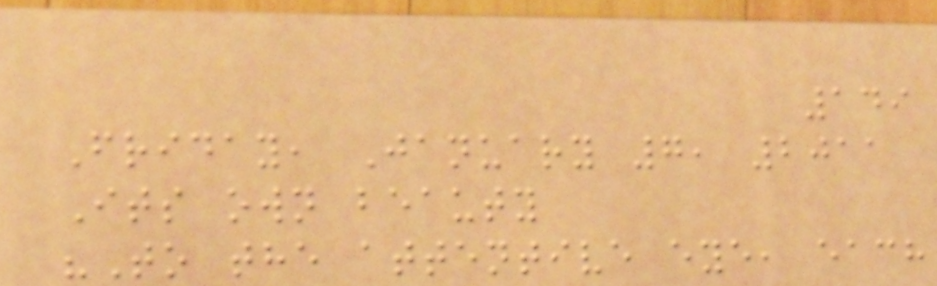149
Friday, January 7, 2011
Its own beauty
"To the attentive eye, each
